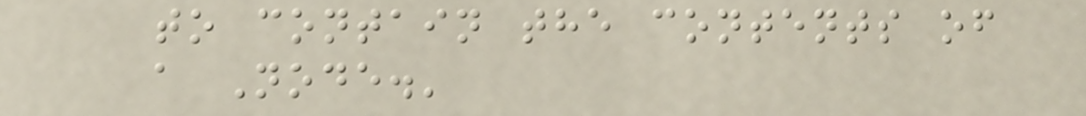to contain the contents of
a Node.'
